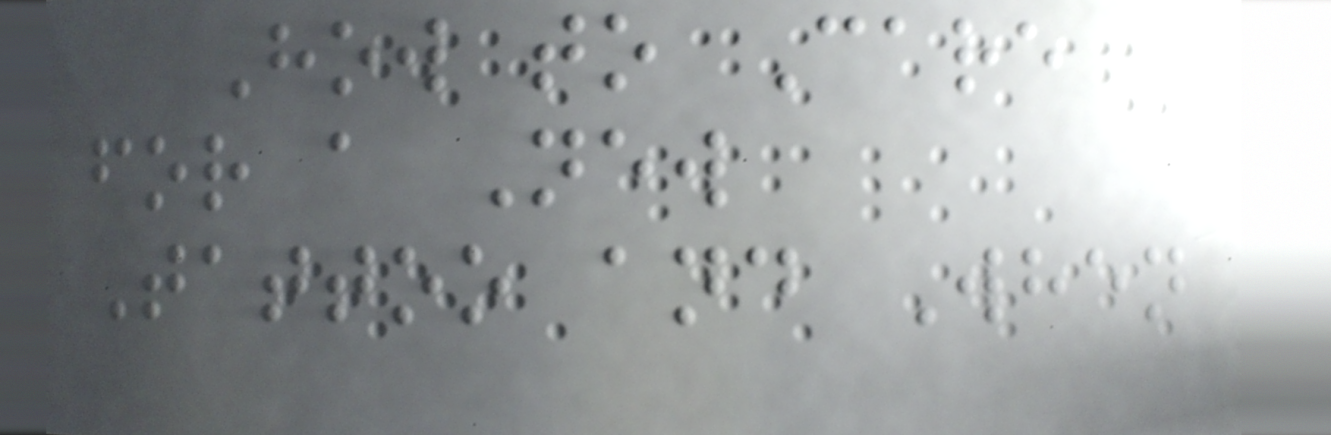How to Care
for a New
Tattoo and When
